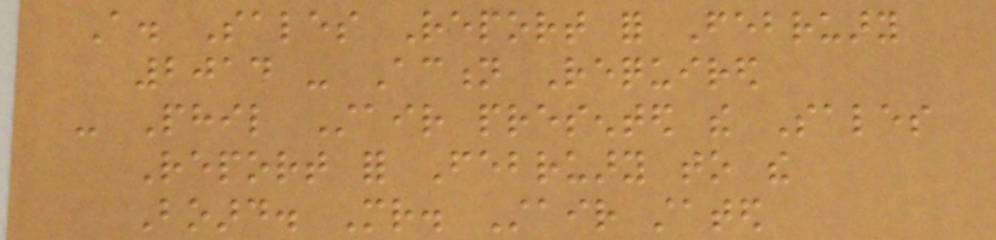A. Sales Report for February
2014 - Action Required
- Phil Stair presented the Sales
Report for February to the
Board. Mr. Stair stated
